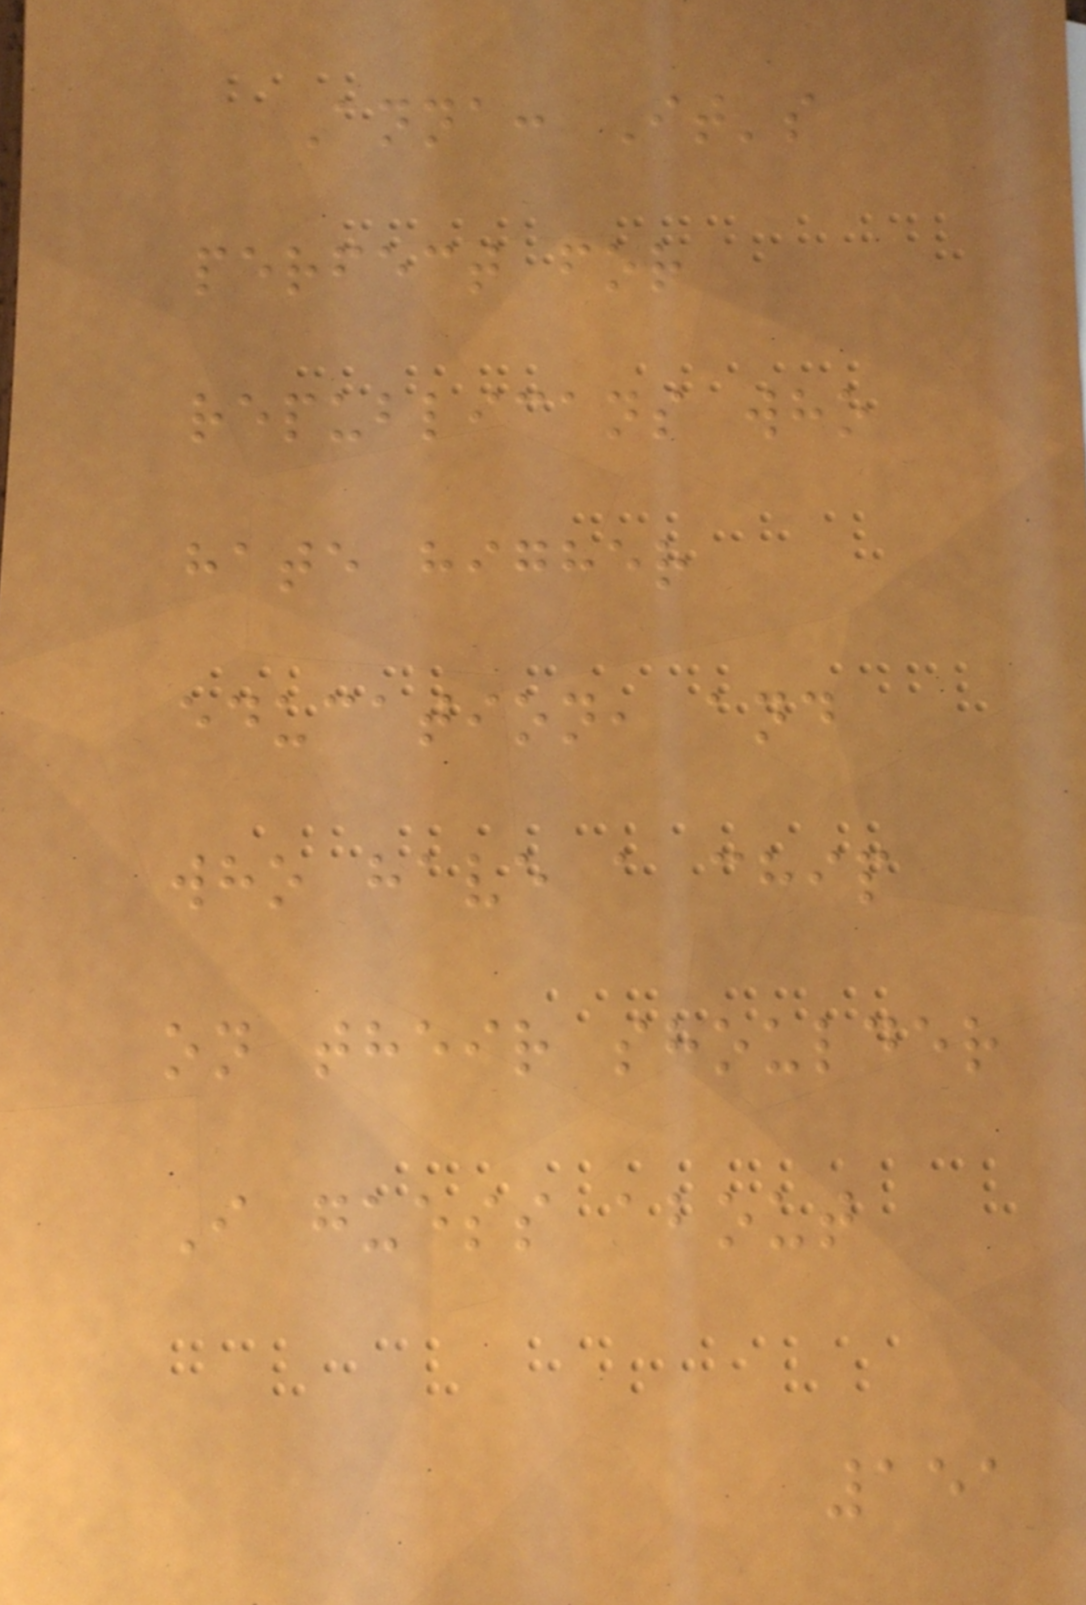Anna: It's
perfect for
republicans who
hate higher
education, and
who have a chip
on their shoulder
I guess about
151
